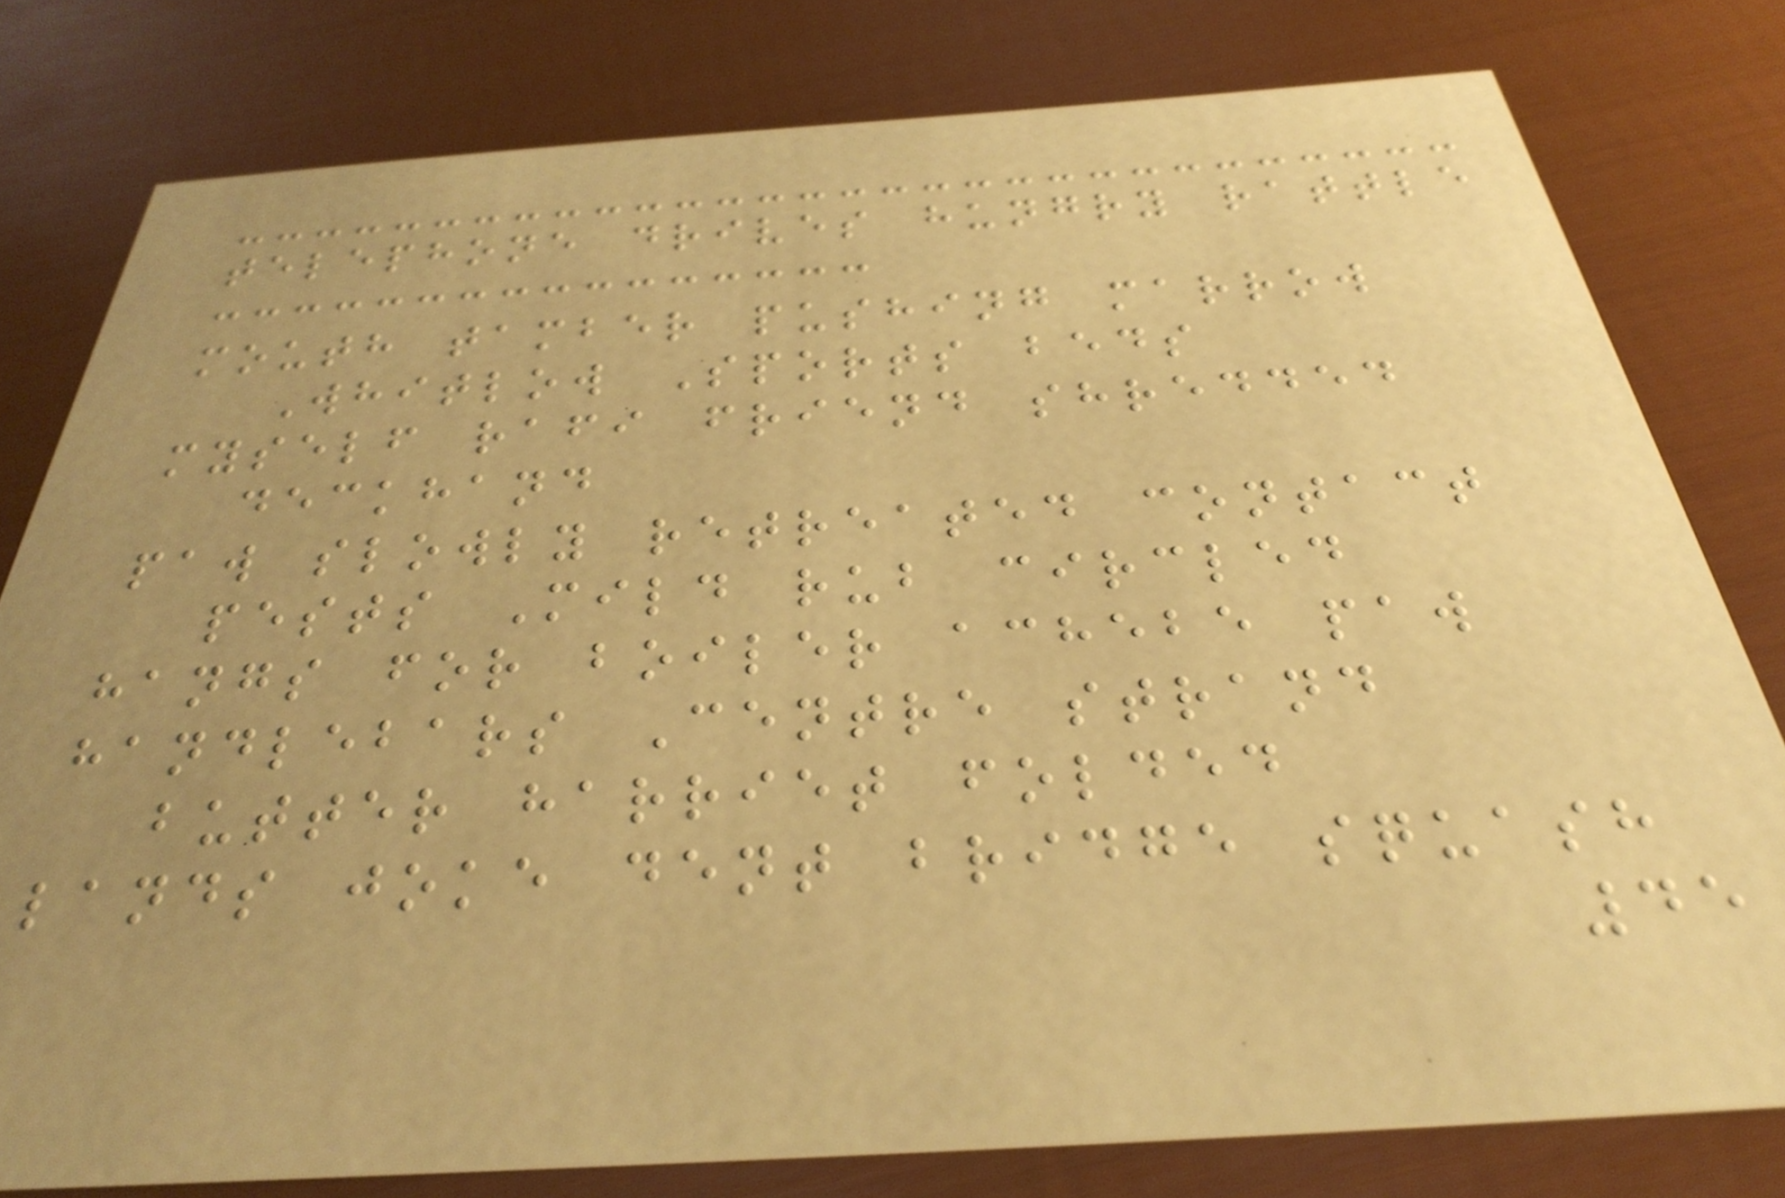telephone drives hungry rattle
mouth tamber pushing marrow
Whitlow Sports beds
myself rafi friend shredded
deckhand
paw slowly retreated contact
pests Mild rub circled
hangs for boiler achebe paw
handlebars Centre strand
butter harriet folded
lands joke dent bridge squash
45
